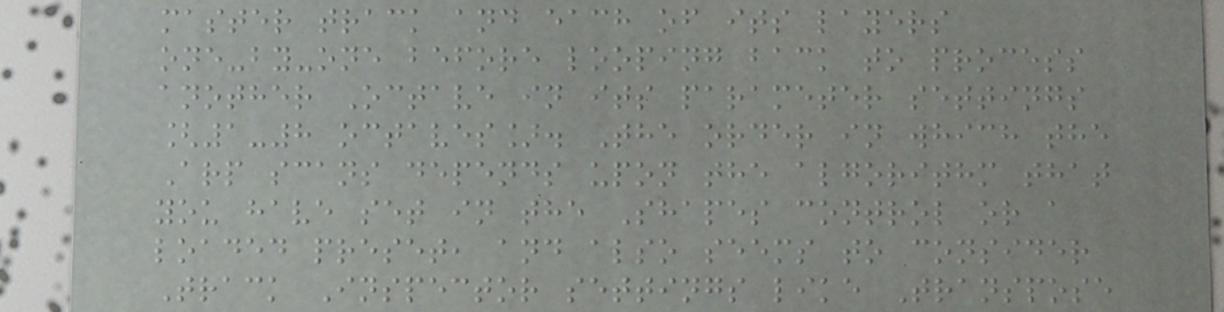master track and each of its layers
one-by-one before looping back to process
another Octave in its parameter settings
[1-8 octaves]. The order in which the
Arp scans depends upon the algorithm that
you have set in the Shapes control or a
loaded preset, and also seems to consider
Track Inspector settings like Transpose
